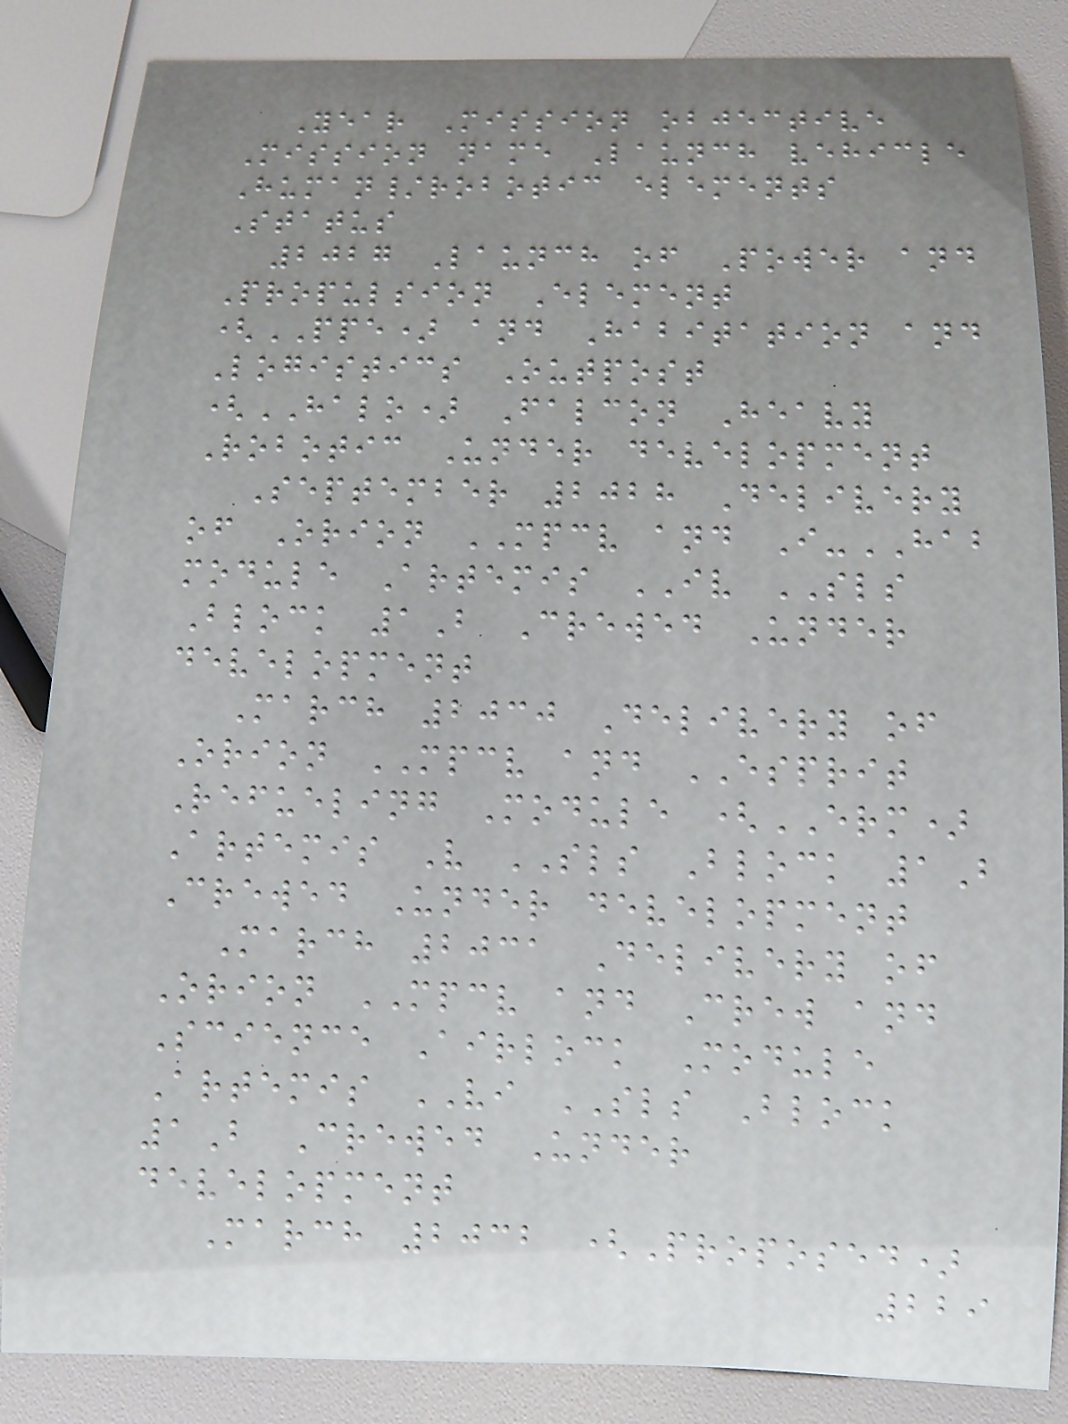Year Mission objective
Mission name Launch vehicle
Human/robotic elements
Status
2027 Launch of Power and
Propulsion Element
(PPE) and Habitation and
Logistics Outpost
(HALO) Falcon Heavy
Robotic Under development
September 2028 Delivery
of Orion MPCV and I-HAB
module Artemis IV SLS
Block 1B Crewed Under
development
March 2030 Delivery of
Orion MPCV and ESPRIT
Refueling Module (ERM)
Artemis V SLS Block 1B
Crewed Under development
March 2031 Delivery of
Orion MPCV and Crew and
Science Airlock Module
Artemis VI SLS Block
1B Crewed Under
development
March 2032 (Proposed)
229
